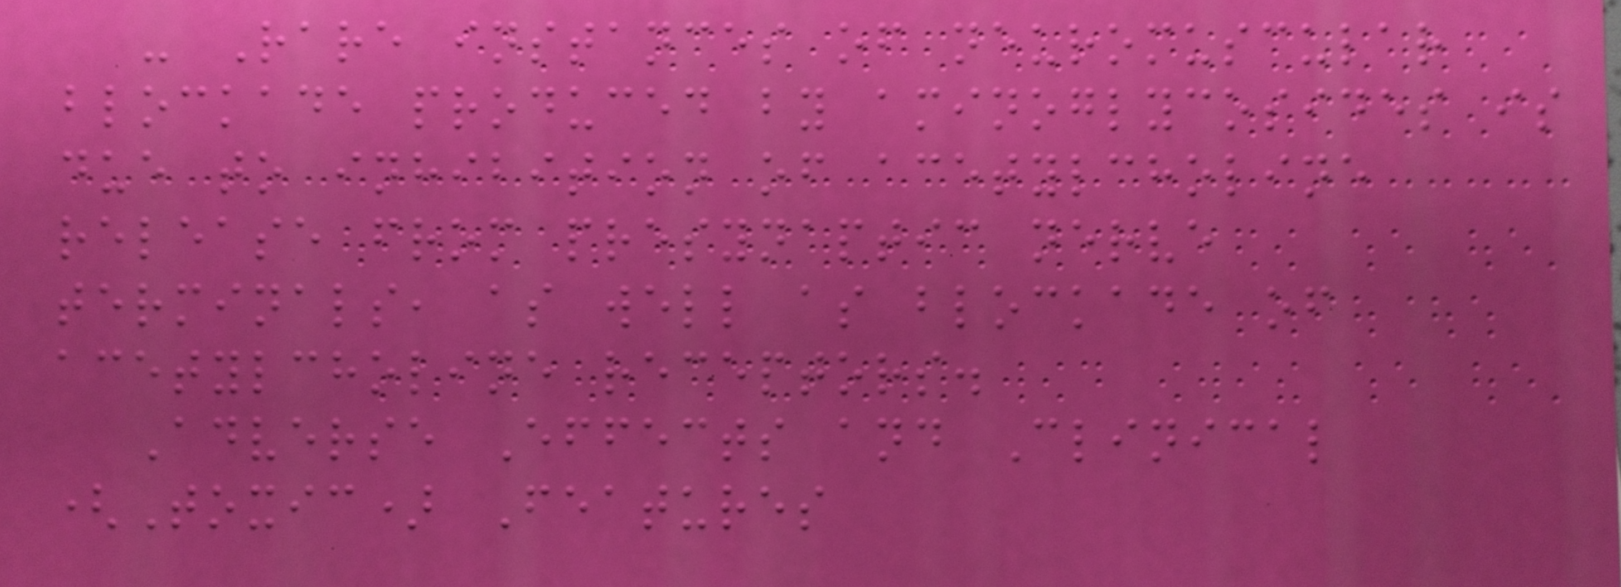- Rare instances of neuromuscular
blockade produced by aminoglycosides is
due to inhibition of acetylcholine
release from presynaptic nerve
terminals, as well as blockade of
acetylcholine receptors.
Adverse Effects and Clinical
(Toxic) Features
